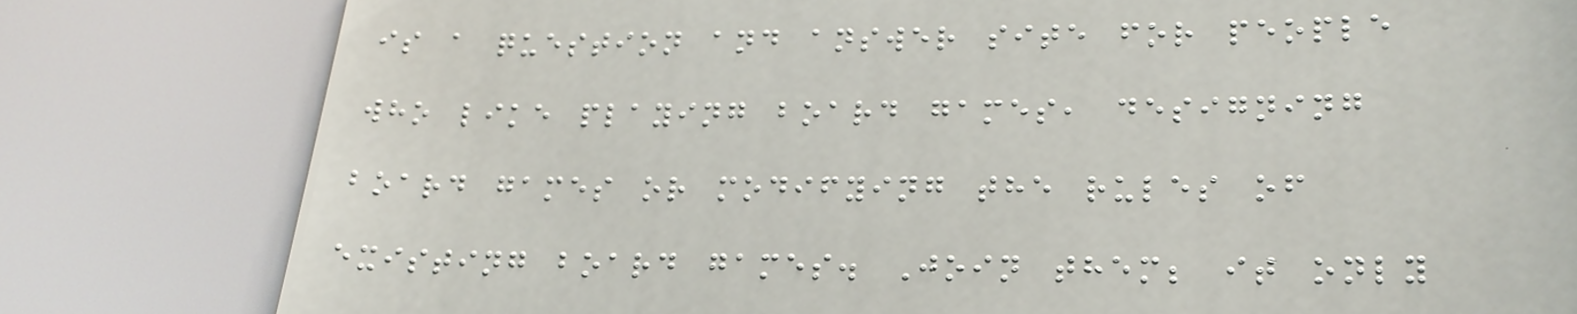is a question and answer site for people
who like playing board games, designing
board games or modifying the rules of
existing board games. Join them; it only
